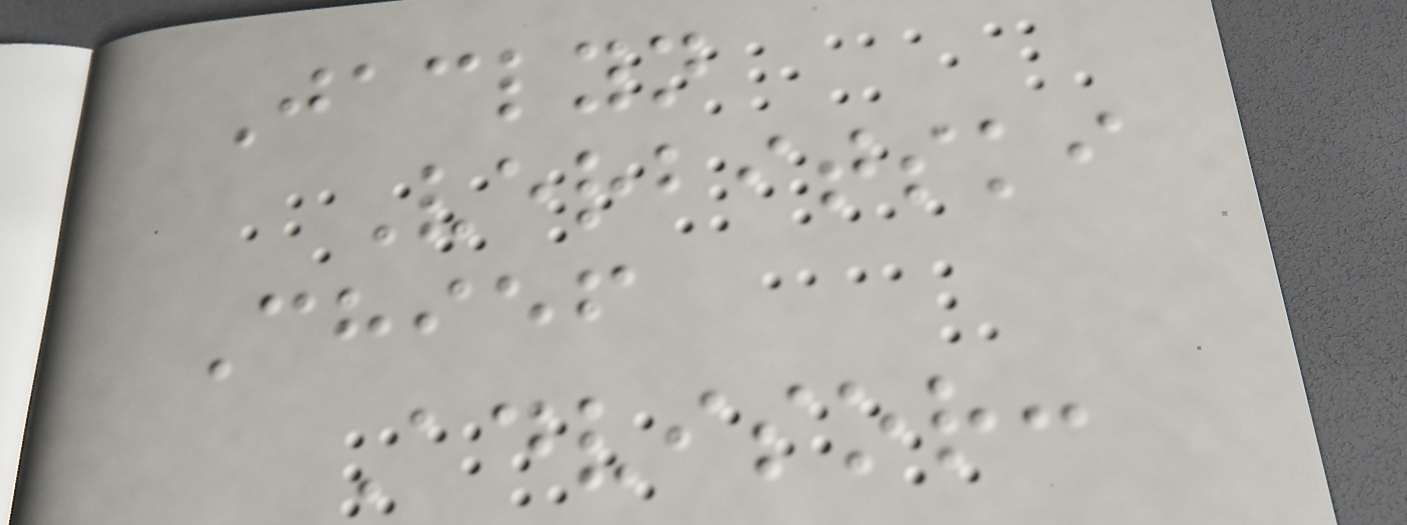Jaclyn
Verbitski
Chief
Advisor:
